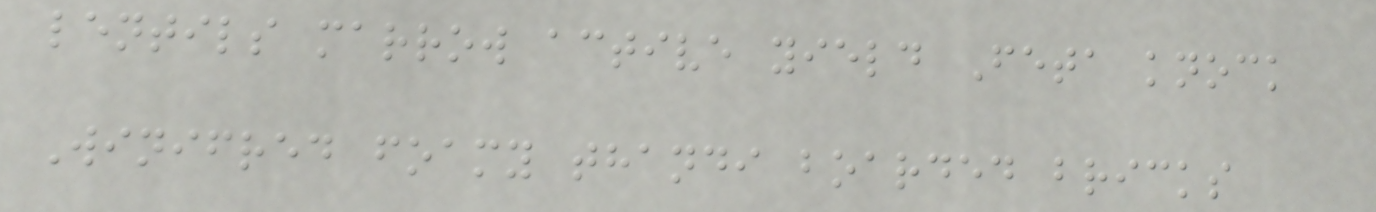lentils marrow active yield Feta knock
Winifred foamy thandi boarded bricks
